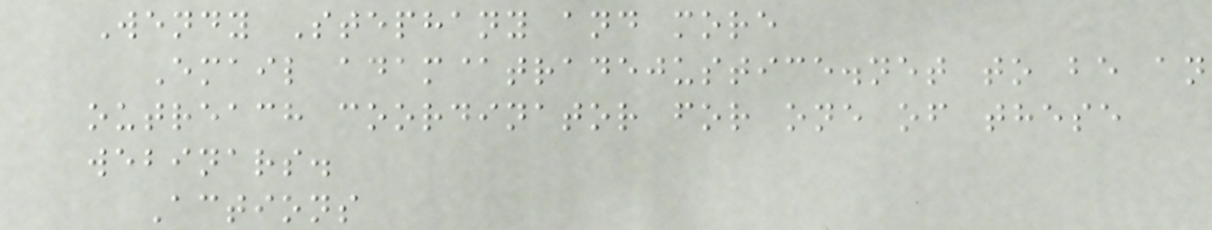Wendy Stephany and more
Email adam@tradejustice.net to be an
outreach coordinator for one of these
webinars.
Actions
